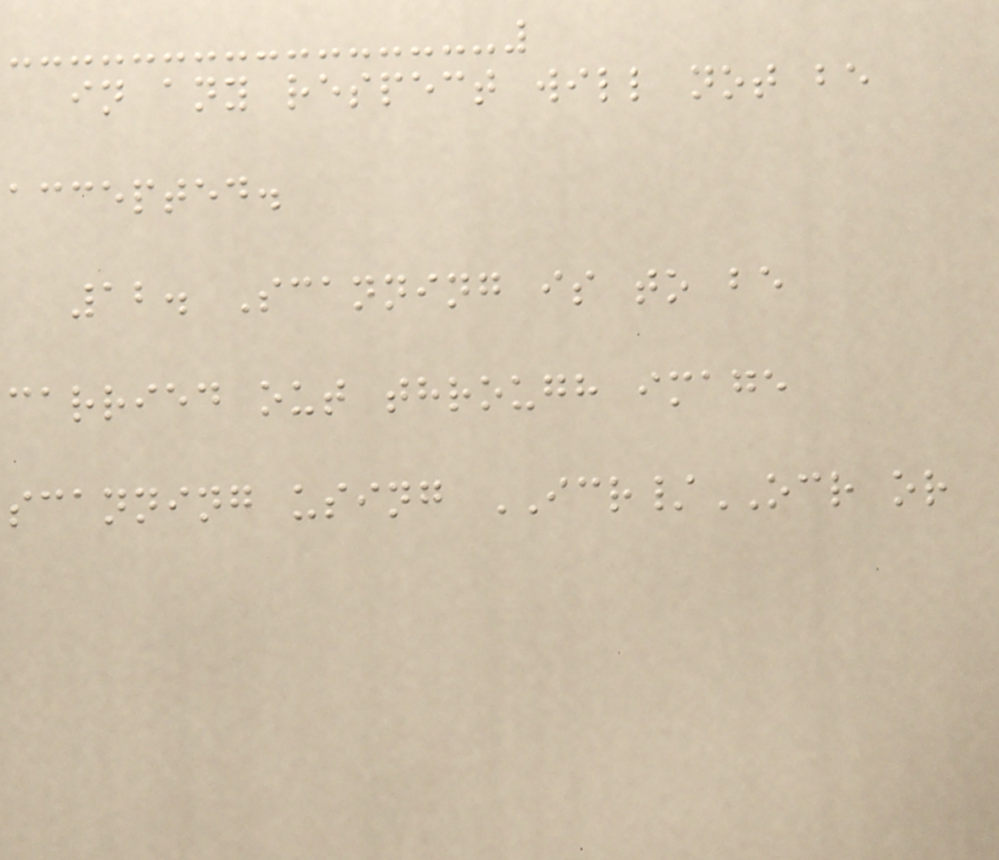in any respect will not be
accepted.
12. Scanning is to be
carried out through image
scanning using ICR/OCR or
